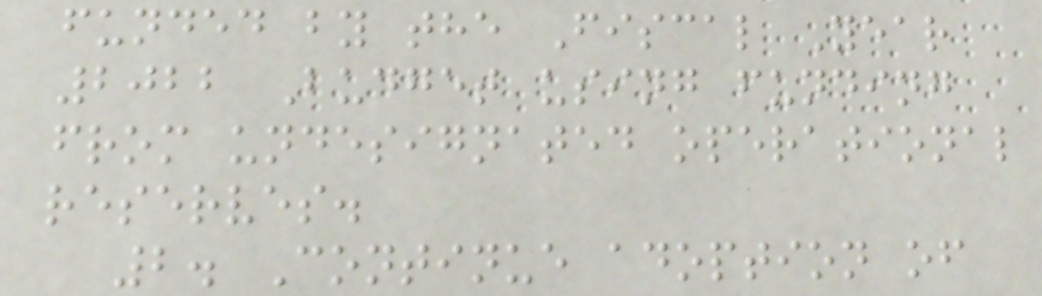funded by the Fiscal Year
2022 Budget using funding
from undesignated operational
reserves.
2. Continue adoption of
